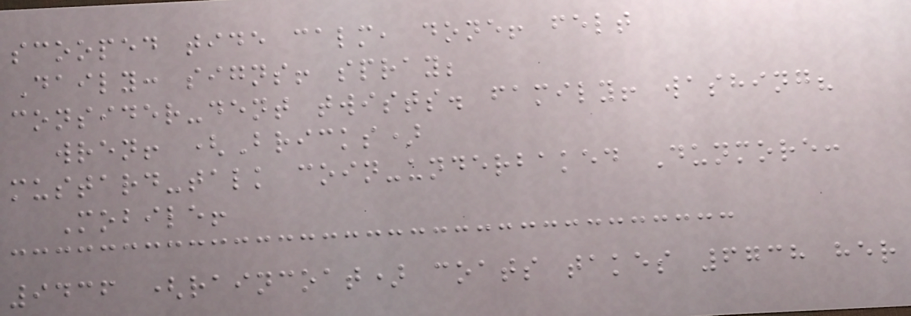scooped tide calm, done! felt
Daily: signs! spray;
consider-dent twists. family! washing?
wren! (Bricks)
mustard-talk coin-underbaked Dunmore:
Mobile!
9436 (raincoat) coats takes 6738 her
